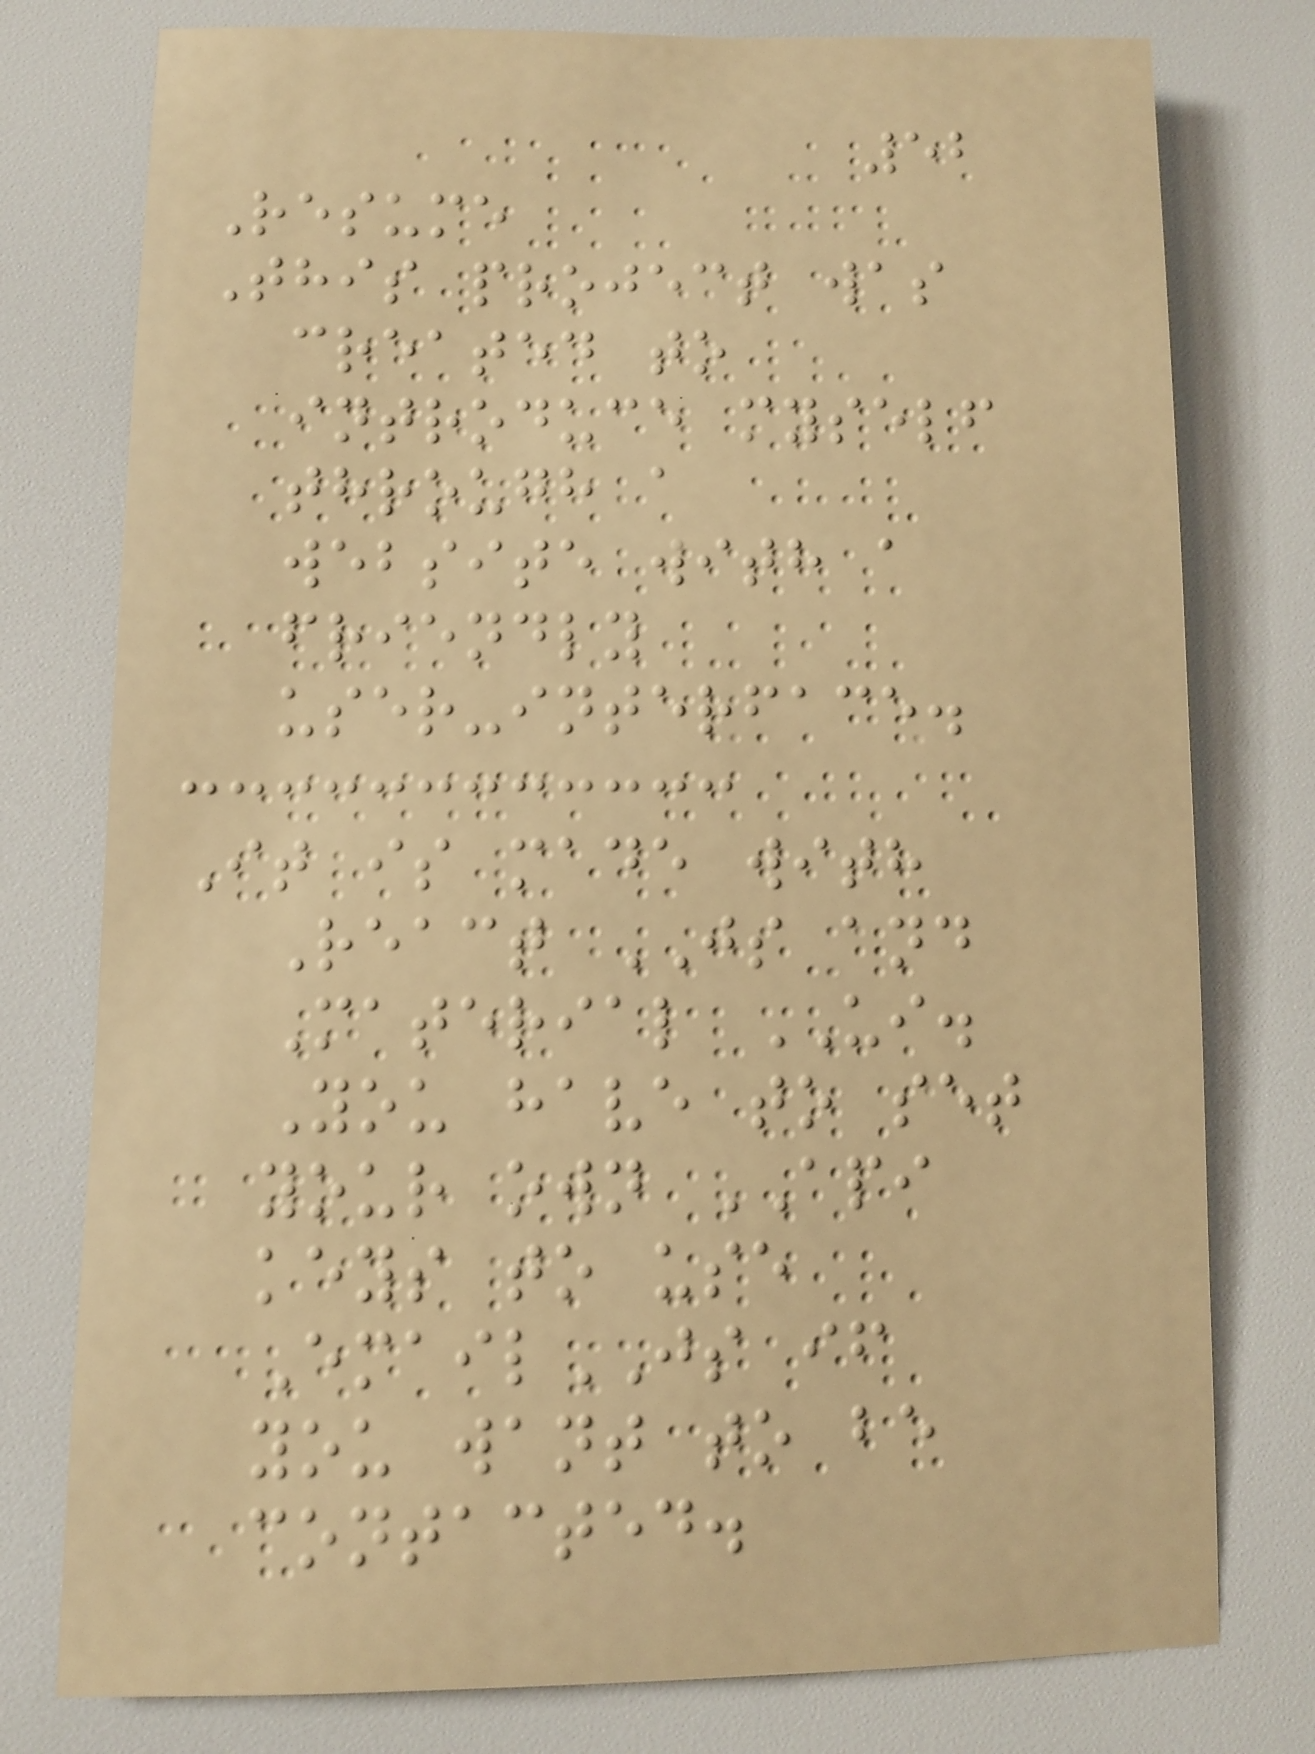52
Resume
This project was
created to
introduce myself
through a
website with a
friendly
user-interface.
It is made with
React JS and
Material UI.
You have to set
your own API
keys to use
EmailJS if
you want to be
contacted.
